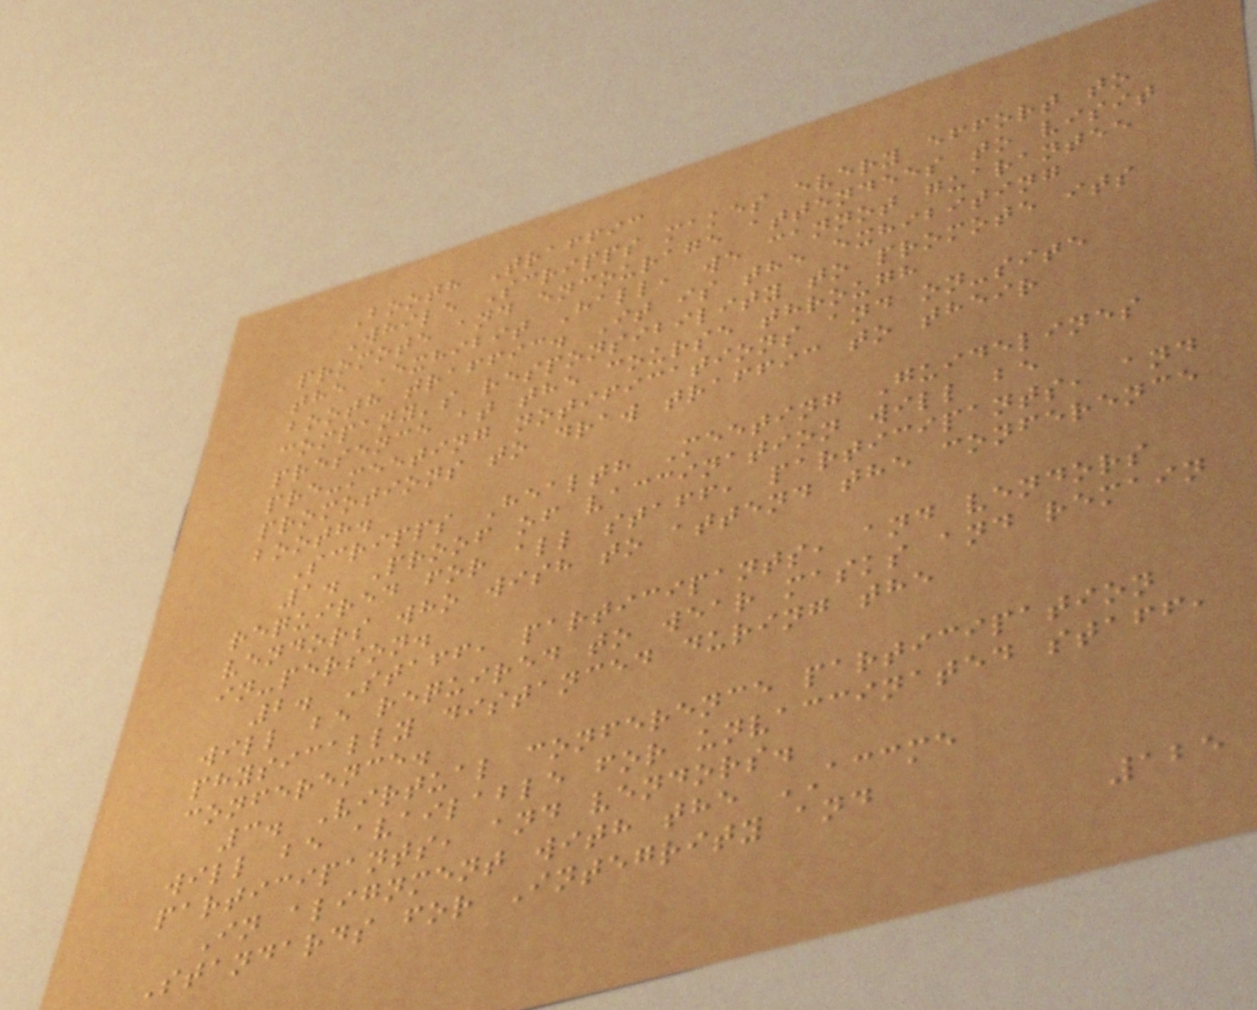Booth Traffic
While Scripps makes every effort to
promote and encourage attendees to visit
the Exhibit Hall, we cannot guarantee
booth traffic. It is the exhibiting
company's responsibility to promote its
presence at the course through
pre-meeting notifications and on-site
promotions to draw traffic to their
booth.
Scripps Health Meeting Guidelines
1. Proof of vaccination will be
required for all staff, participants, and
vendors who wish to attend the conference
in-person.
2. Staff, participants, and vendors
will be required to wear masks and remain
physically distanced during the
conference.
3. Virtual conference participation
will be available for unvaccinated staff,
participants, and vendors.
In alignment with the ACCME
Standards for Integrity and
125
